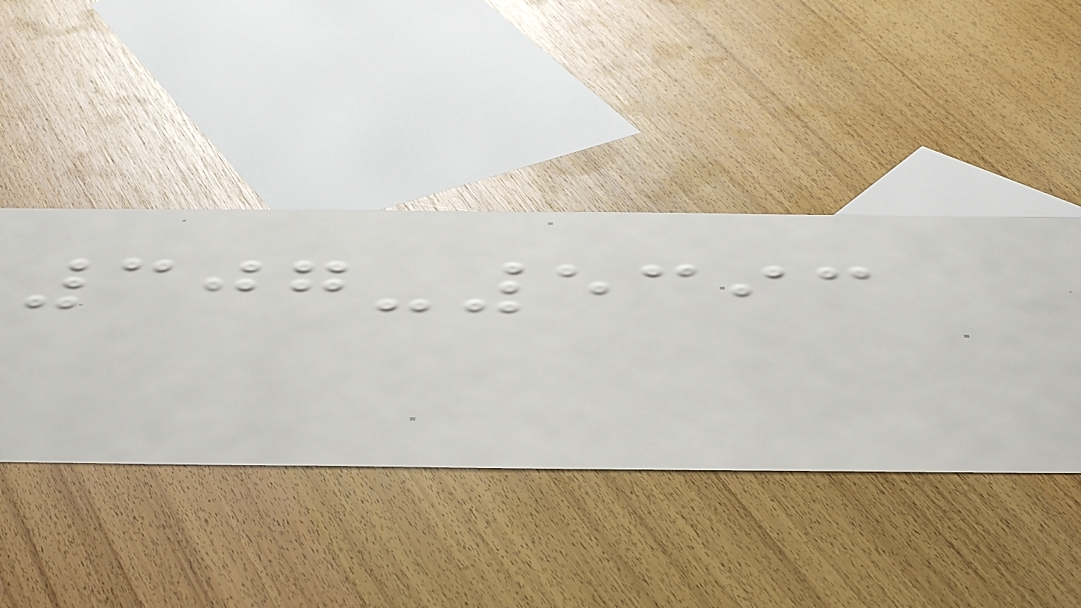307-5393
